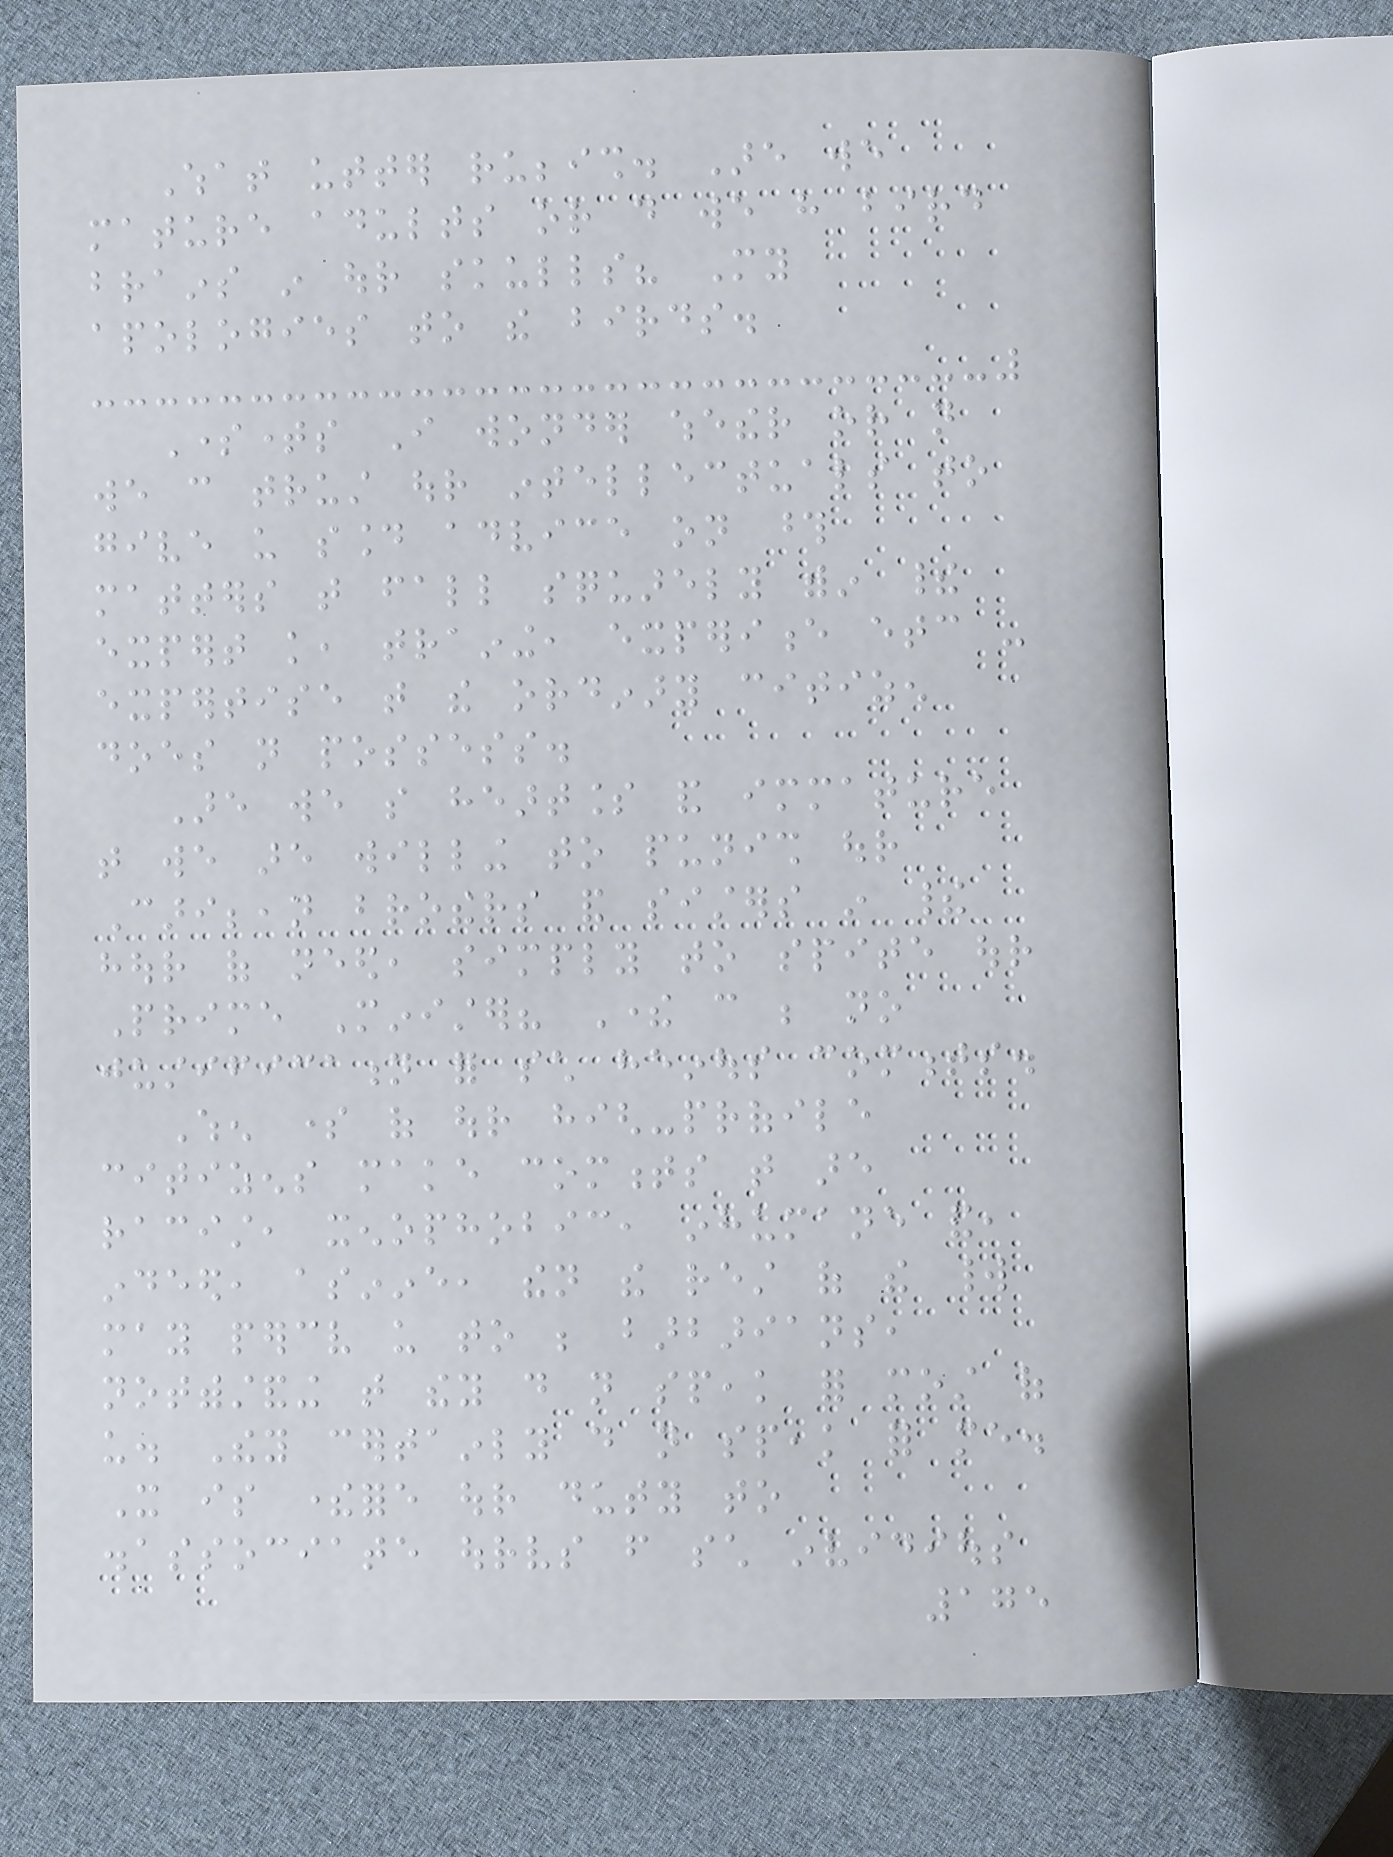What utter rubbish. Are we
mature adults or do we have bird
brains in our skulls? My
apologies to the birds.
Sometimes I wonder whether or not
we can trust our intellectuals to
give us sound advice on those
matters that fall squarely within their
expert knowledge, training, experience etc -
expertise that the ordinary citizen
does not possess.
Are we so heartless and immature
that we are willing to punish our
Caribbean brothers and sisters in their
hour of need, simply to spite our
Prime Minister? There can be no
justification for such heinous comments.
When some of our high-profile
citizens make comments that are
racist, xenophobic, inhumane and,
indeed, asinine, then the rest of the world
may perceive us to be barbarians,
notwithstanding that they do not speak for most of
us. They certainly do not speak for me.
It is therefore our duty to
disassociate ourselves from such invidious
175
